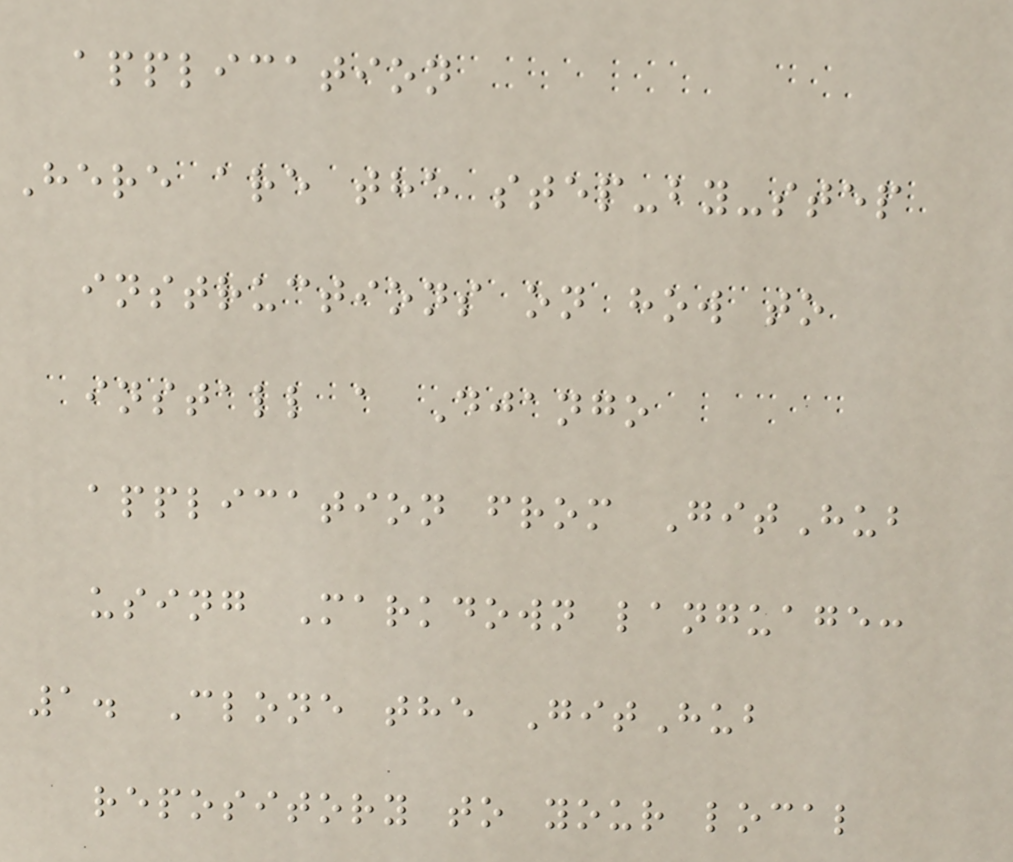application
Here are the step-by-step
instructions on how to
install a Django
application from GitHub
using Markdown language:
1. Clone the GitHub
repository to your local
